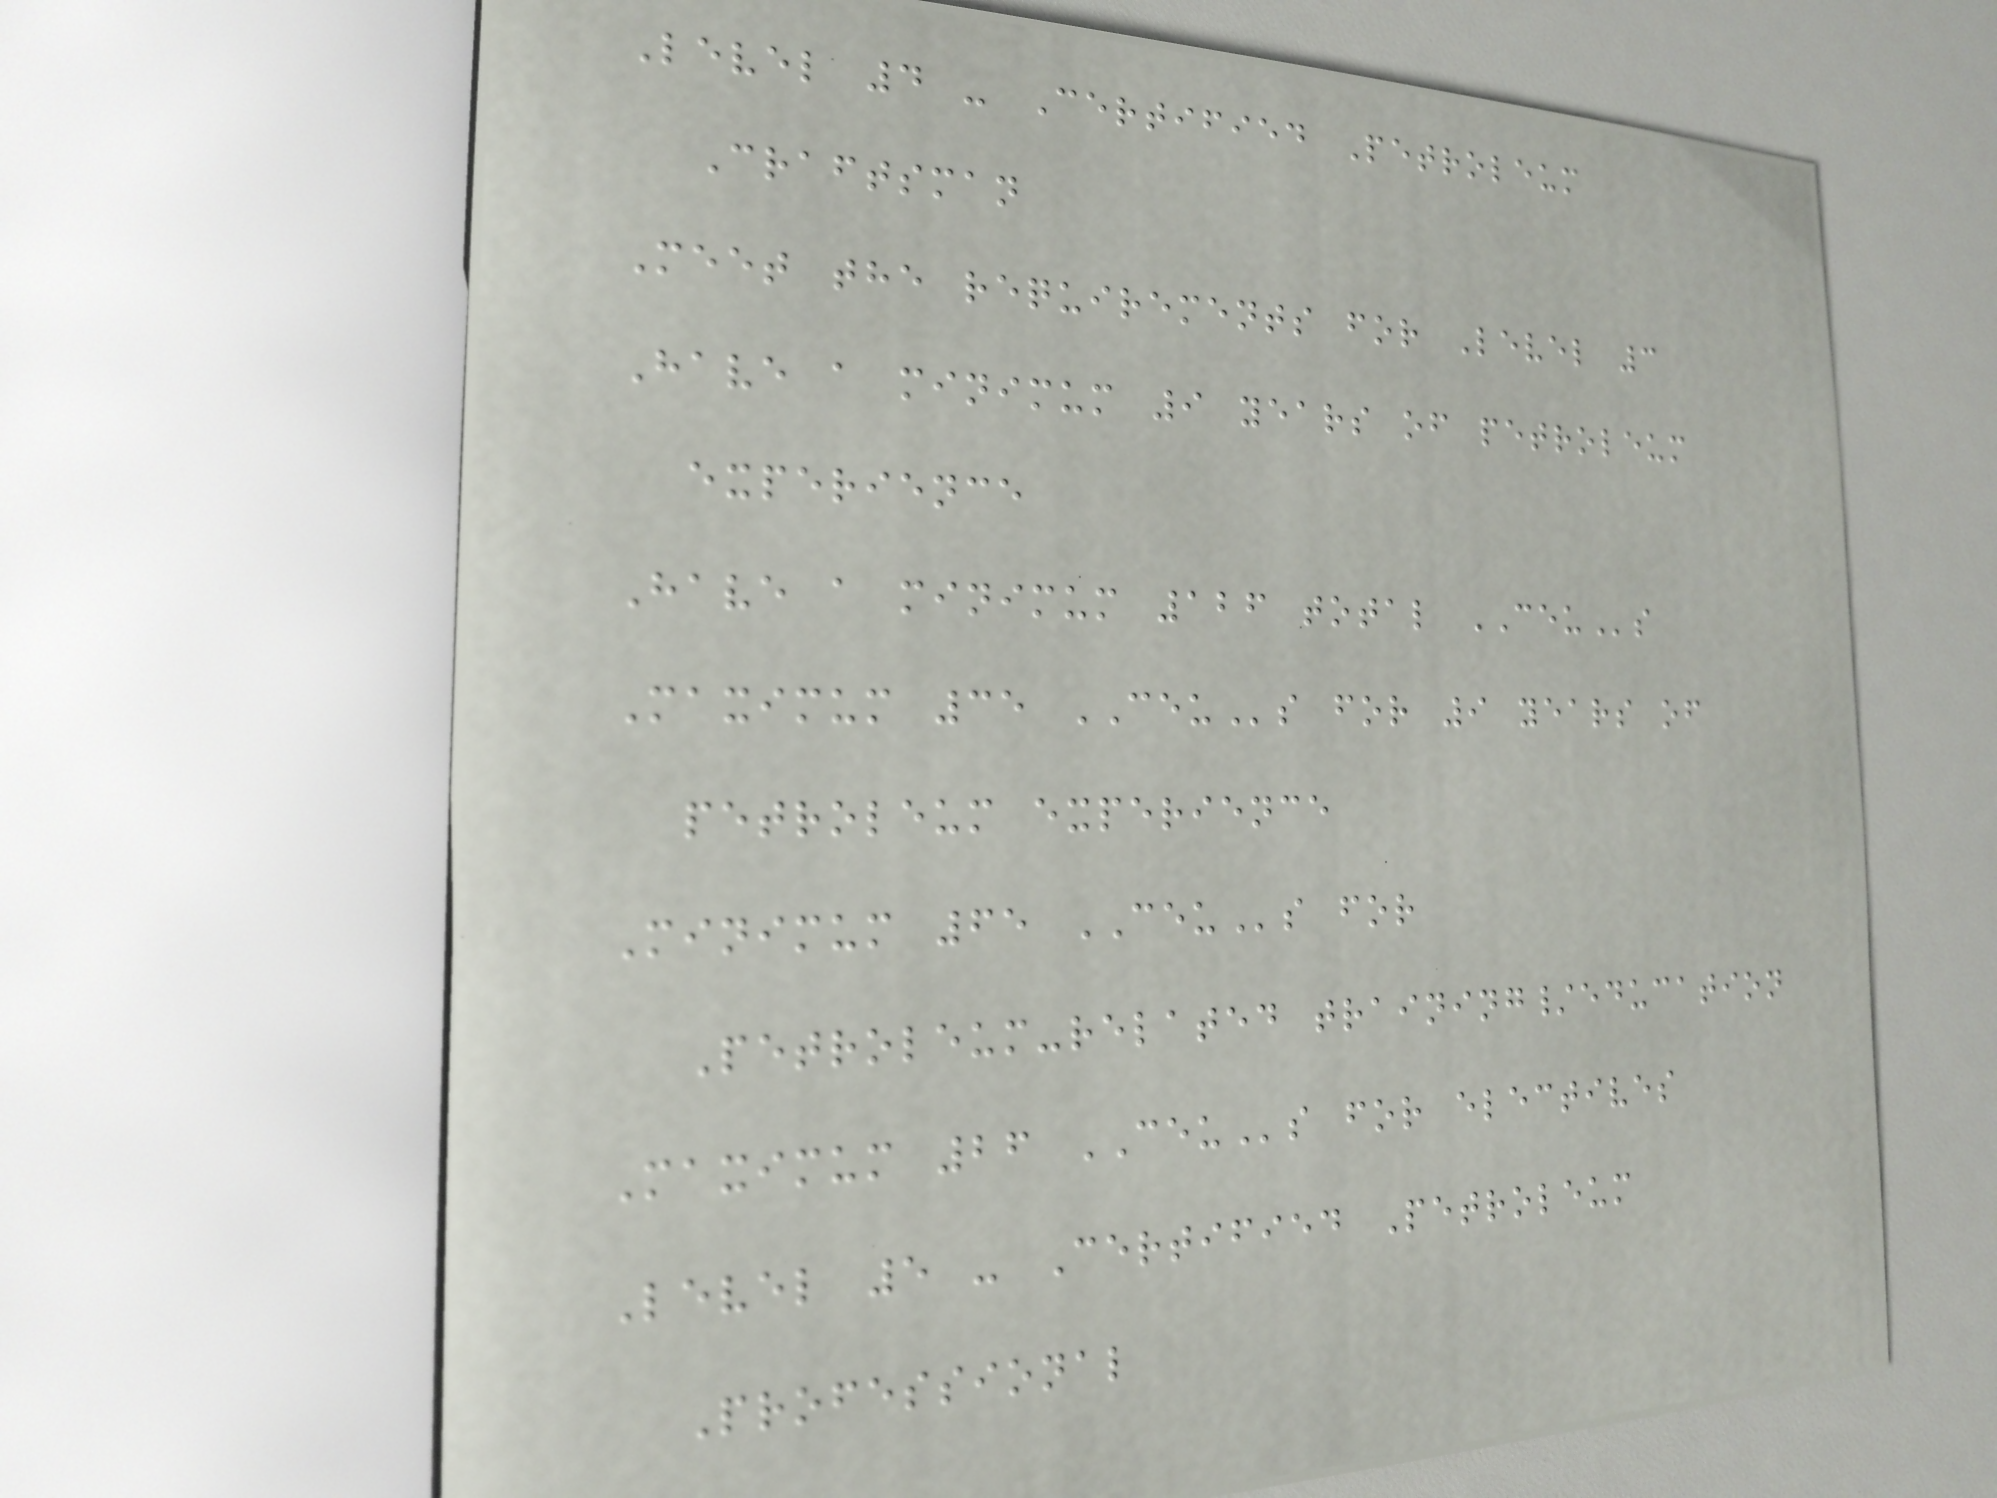Level 4 - Certified Petroleum
Craftsman
Meet the requirements for Level 3
Have a minimum 9 years of petroleum
experience
Have a minimum 126 total CEUs
Maximum 35 CEUs for 9 years of
petroleum experience
Minimum 65 CEUs for
Petroleum-related training/education
Maximum 26 CEUs for electives
Level 5 - Certified Petroleum
Professional
